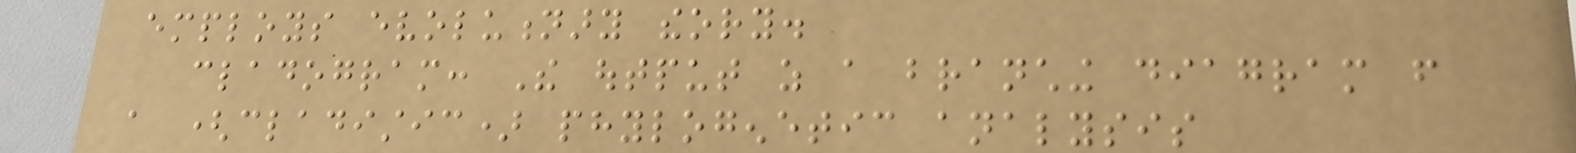employs evolutionary theory.
cladogram: The output as a branching diagram from
a (cladistic) phylogenetic analysis
